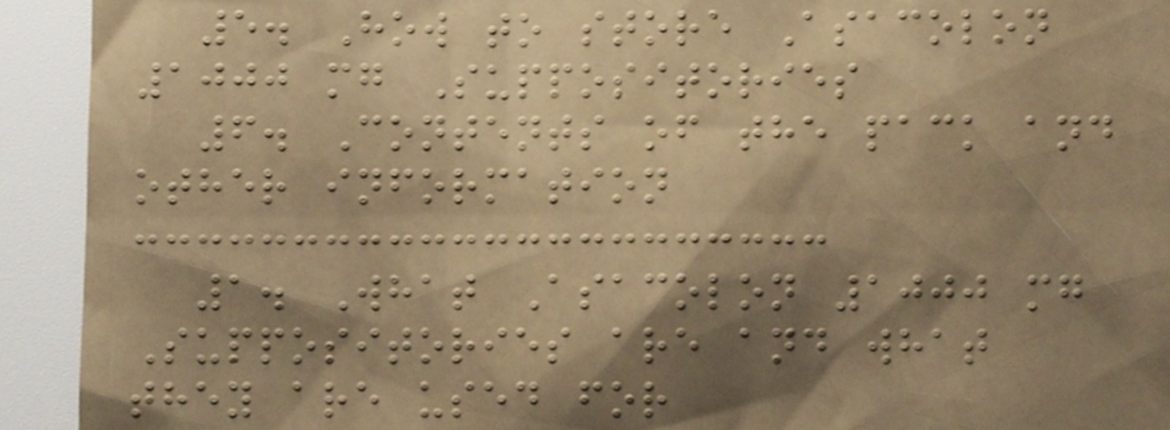5. How to store Asacolon
1000 mg Suppositories
6. Contents of the pack and
other information
1. What Asacolon 1000 mg
Suppositories are and what
they are used for
